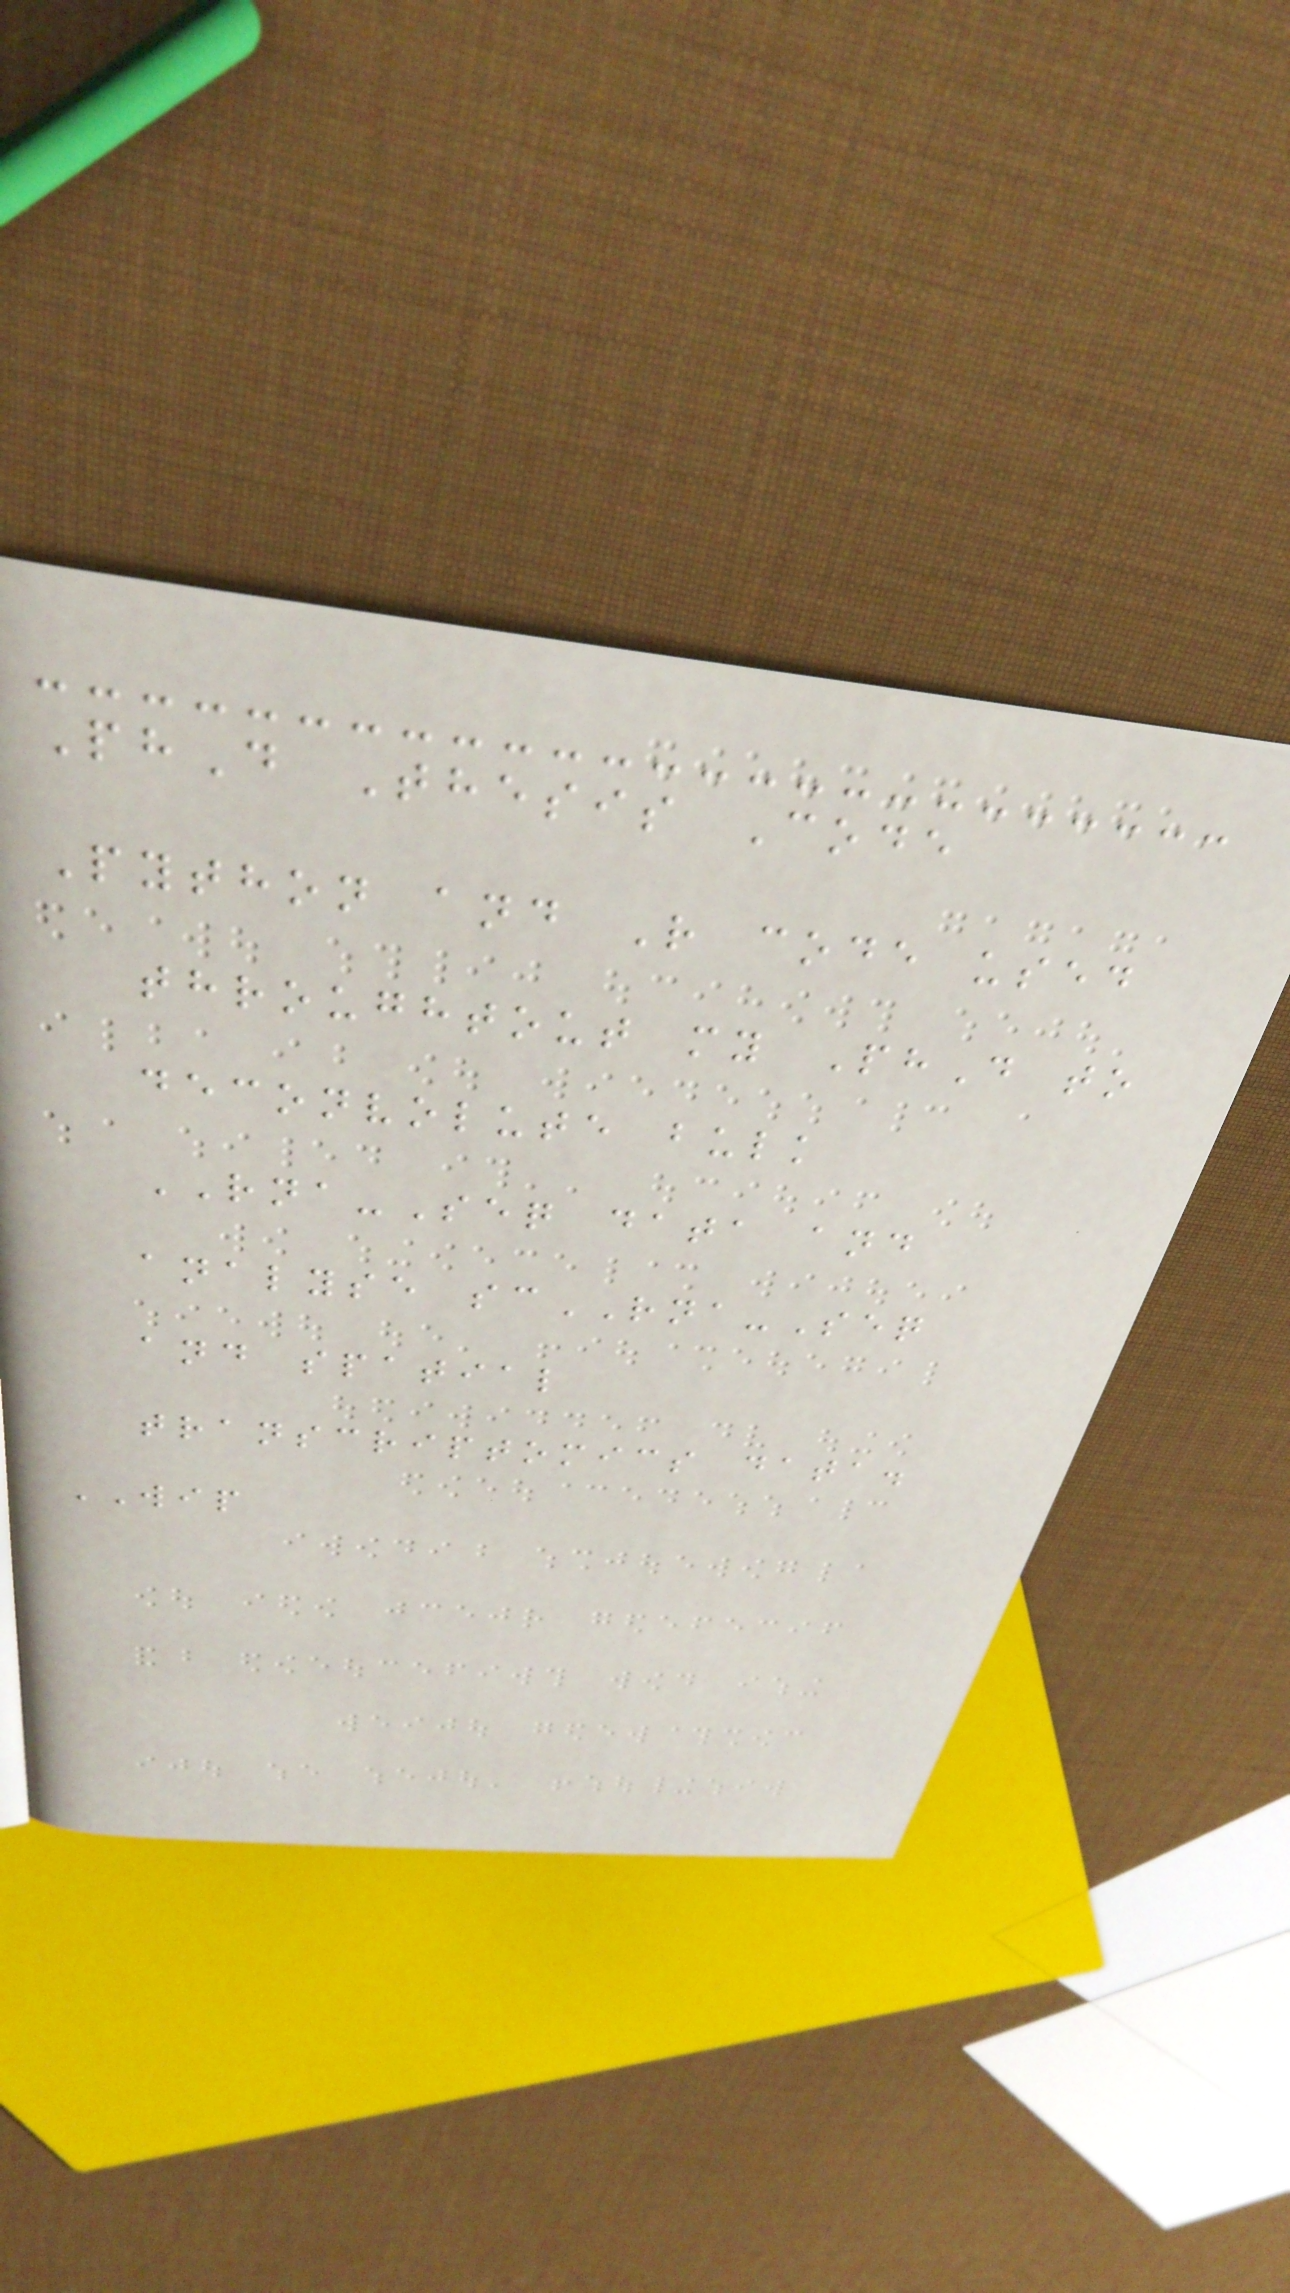PhD Thesis Code
Python and R code used
throughtout my PhD to
deconvolute bulk
RNA-Seq data and
analyse scRNA-Seq
and spatial
transcriptomics data.
WIP
